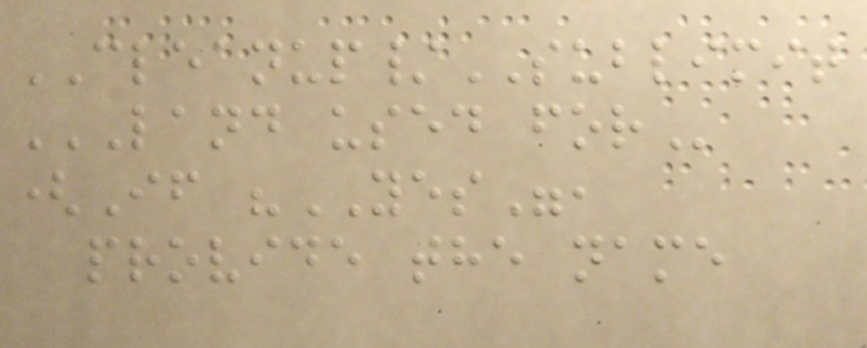CLEANUP/SUBLIMIT
LAND USED FOR
(If "YES",
provide the name
